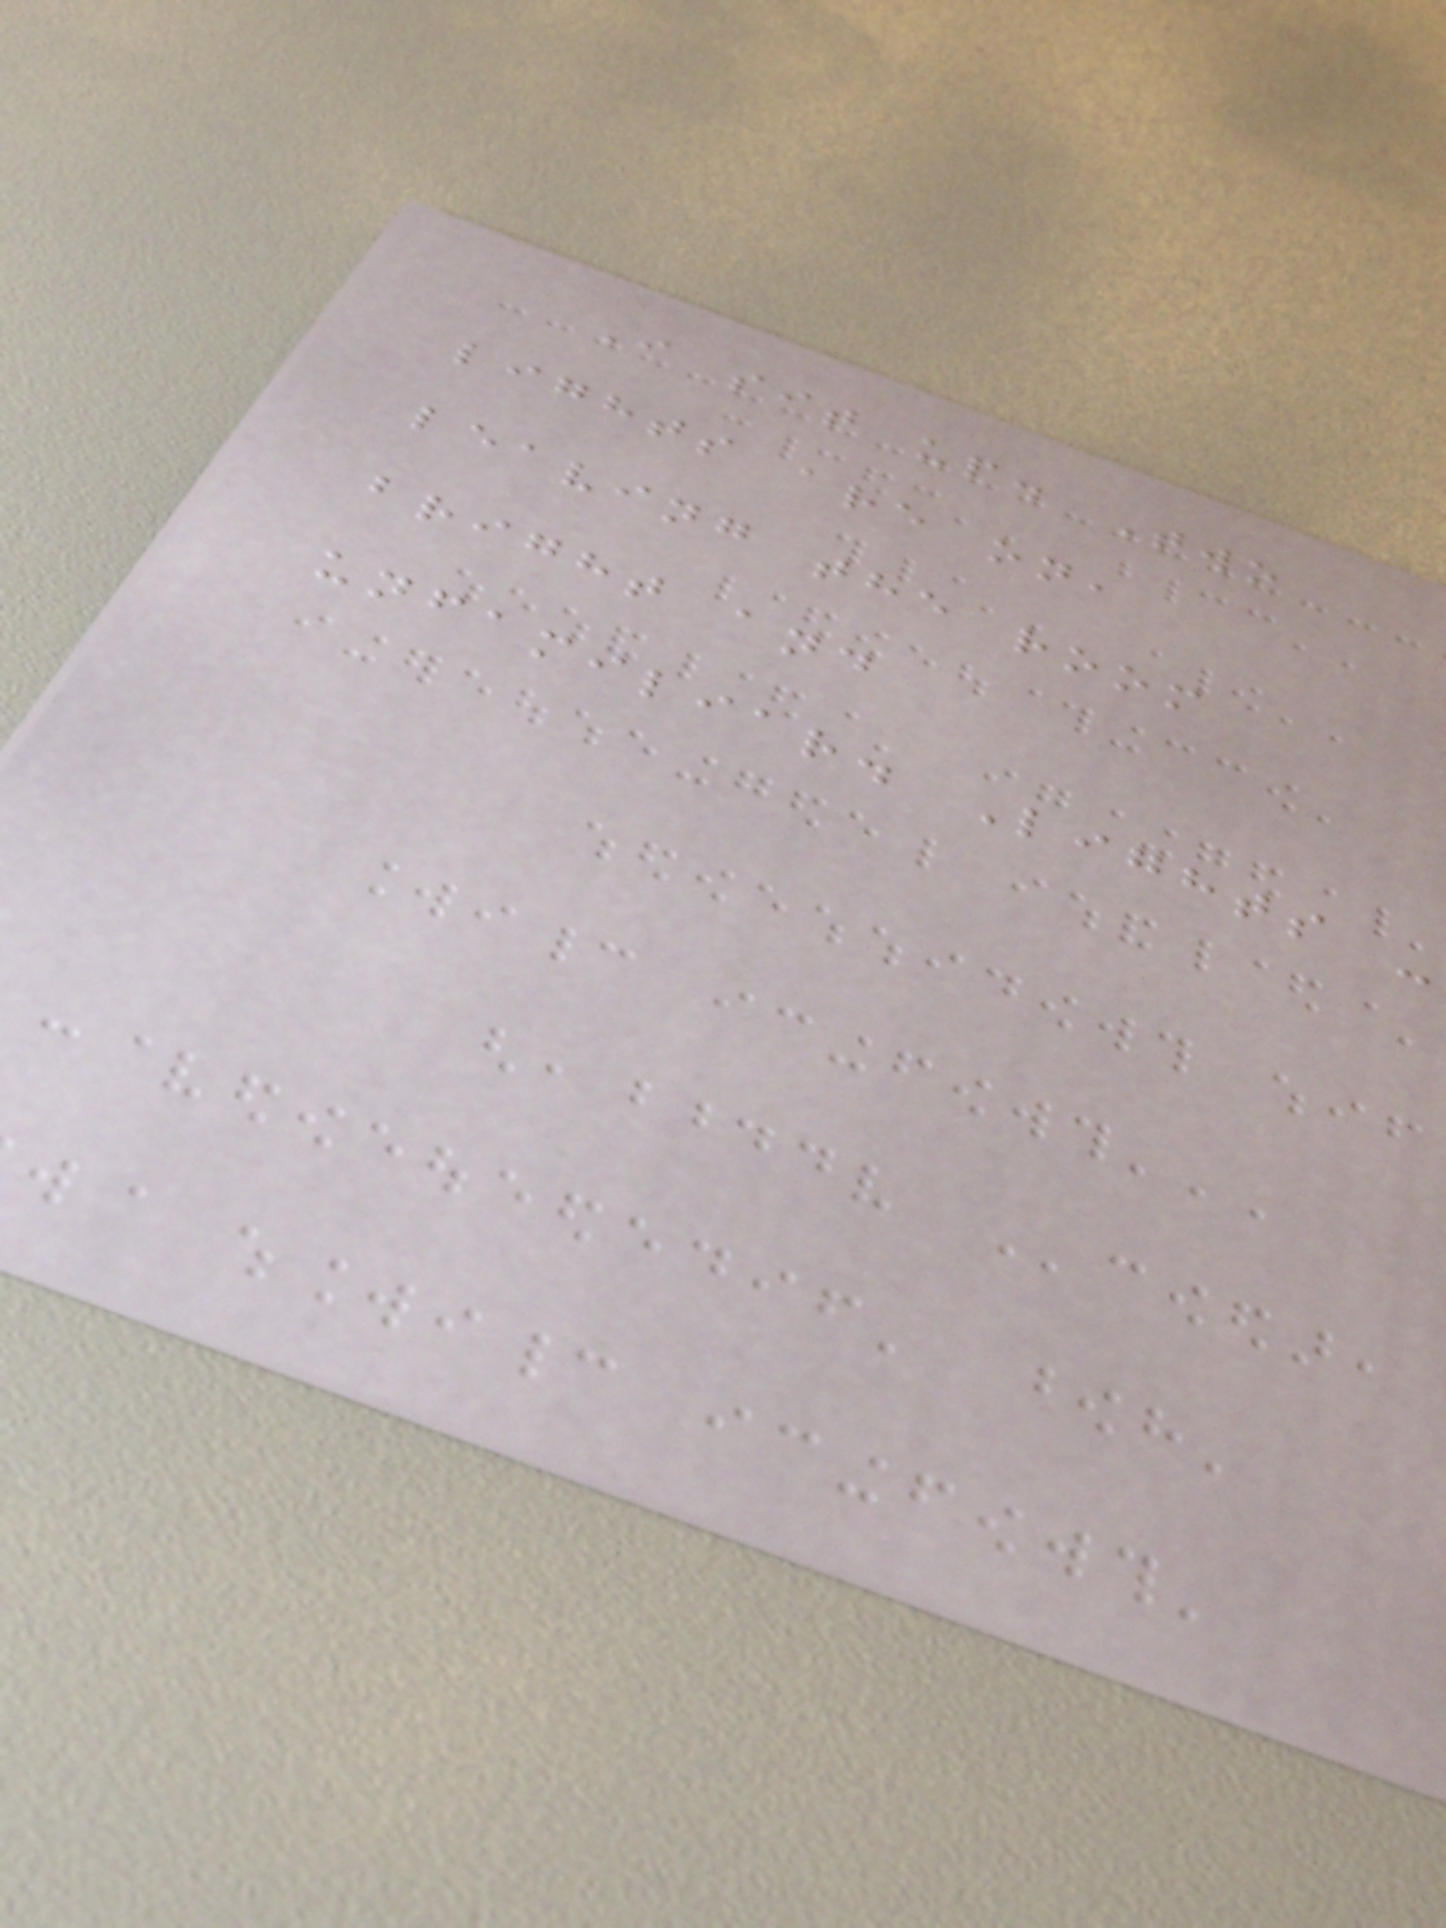I sit up. Two
lights are on,
leaving the room
bright and
unfamiliar. Lights -
